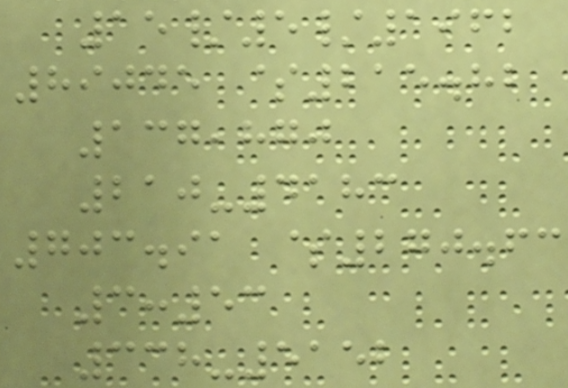15/5/1962
89045 $215.82
137,870
210-4183
703.91 $270.63
3:53
338-5152
